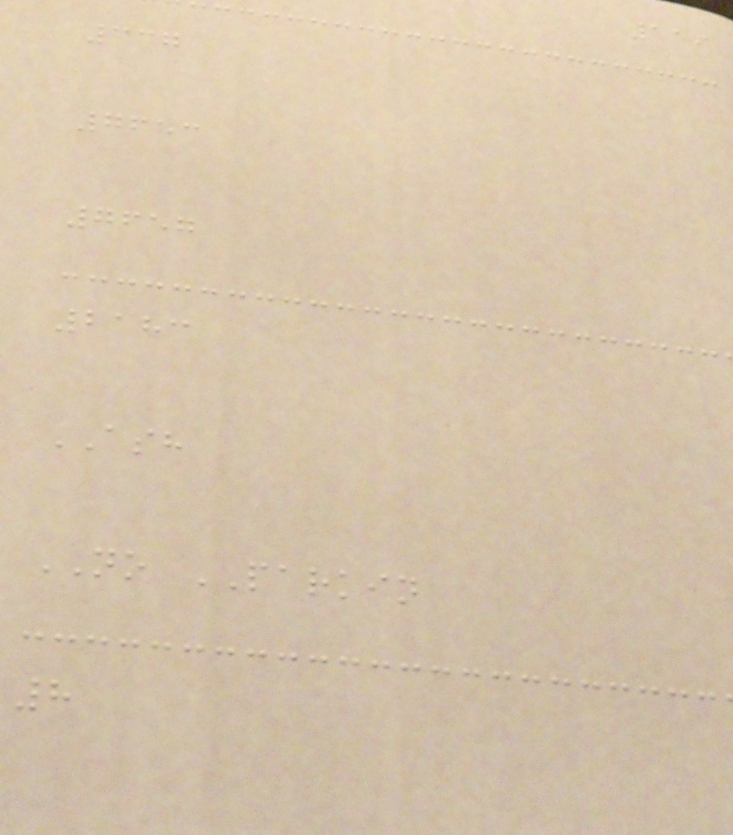119
337
7653
7657
2183
ASH
NO PARKIN
8
